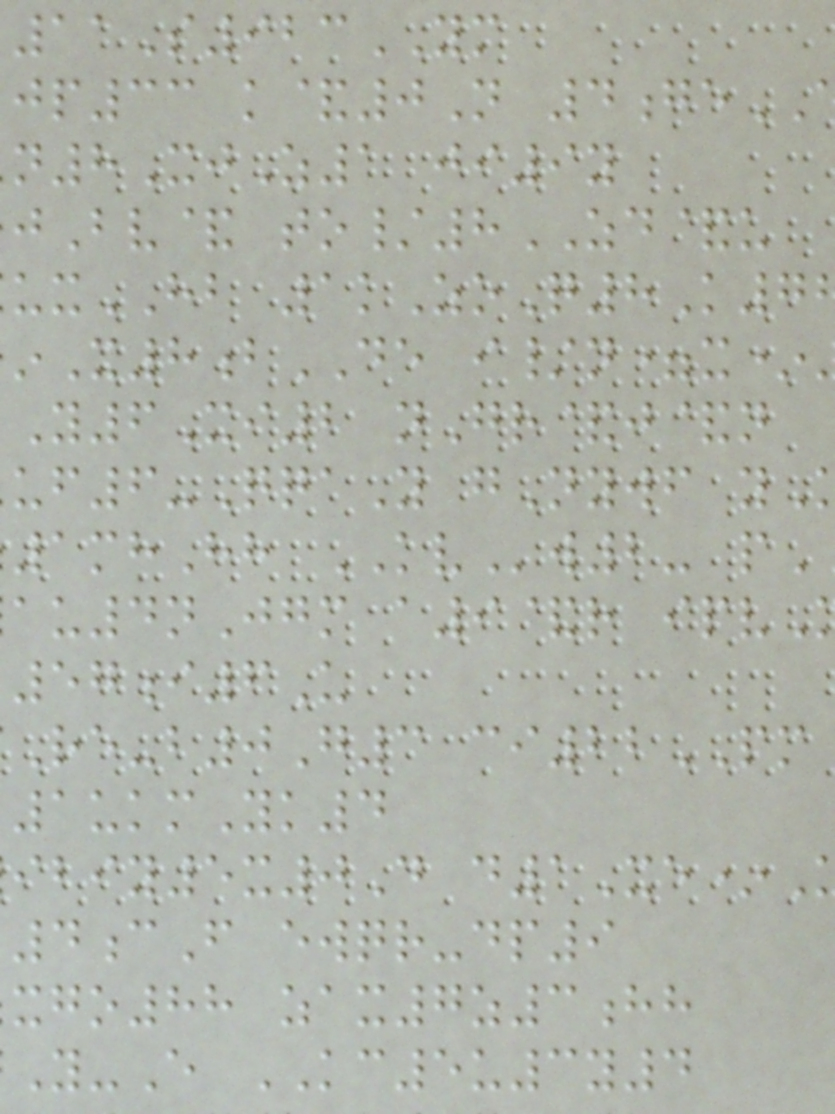11S923YM
p33 k&0N 4ge
8XjZ1 ji9y
Bv& to/8ZD&u
uxHB 1kZoQ8K7
X8bDE i/n=x*
Y6Xi2 nGr&j&n
f6-QqaY gNywf y
1mhHh KVw2- p
u4nJgm a9&r ipv
57i6U
Re-b0G3 ci22PM
1ukmYk4
y5x0D d1Xe*
4cF ewqr-dp9
xgo88 zax7z3hh
Y-E KC5u3y4
